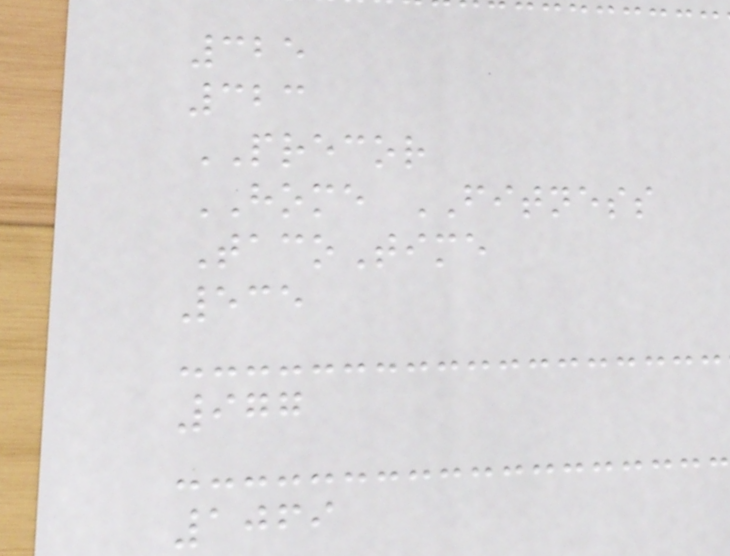325
323
PRECOR
HOME FITNESS
TacoTime
535
977
1069
